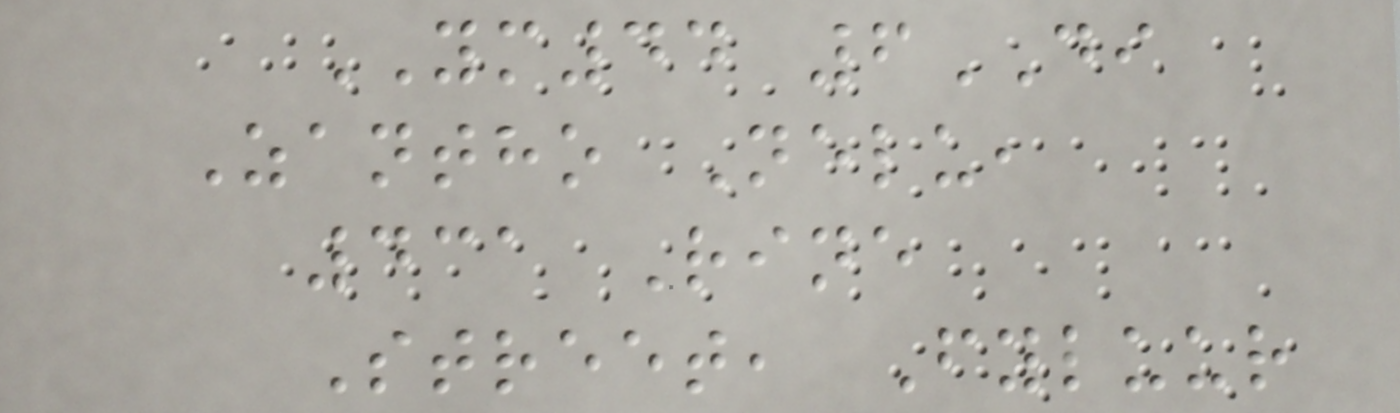YM44 6DI
Zantho Nelu,
431 Rine
Street, Fyluur
